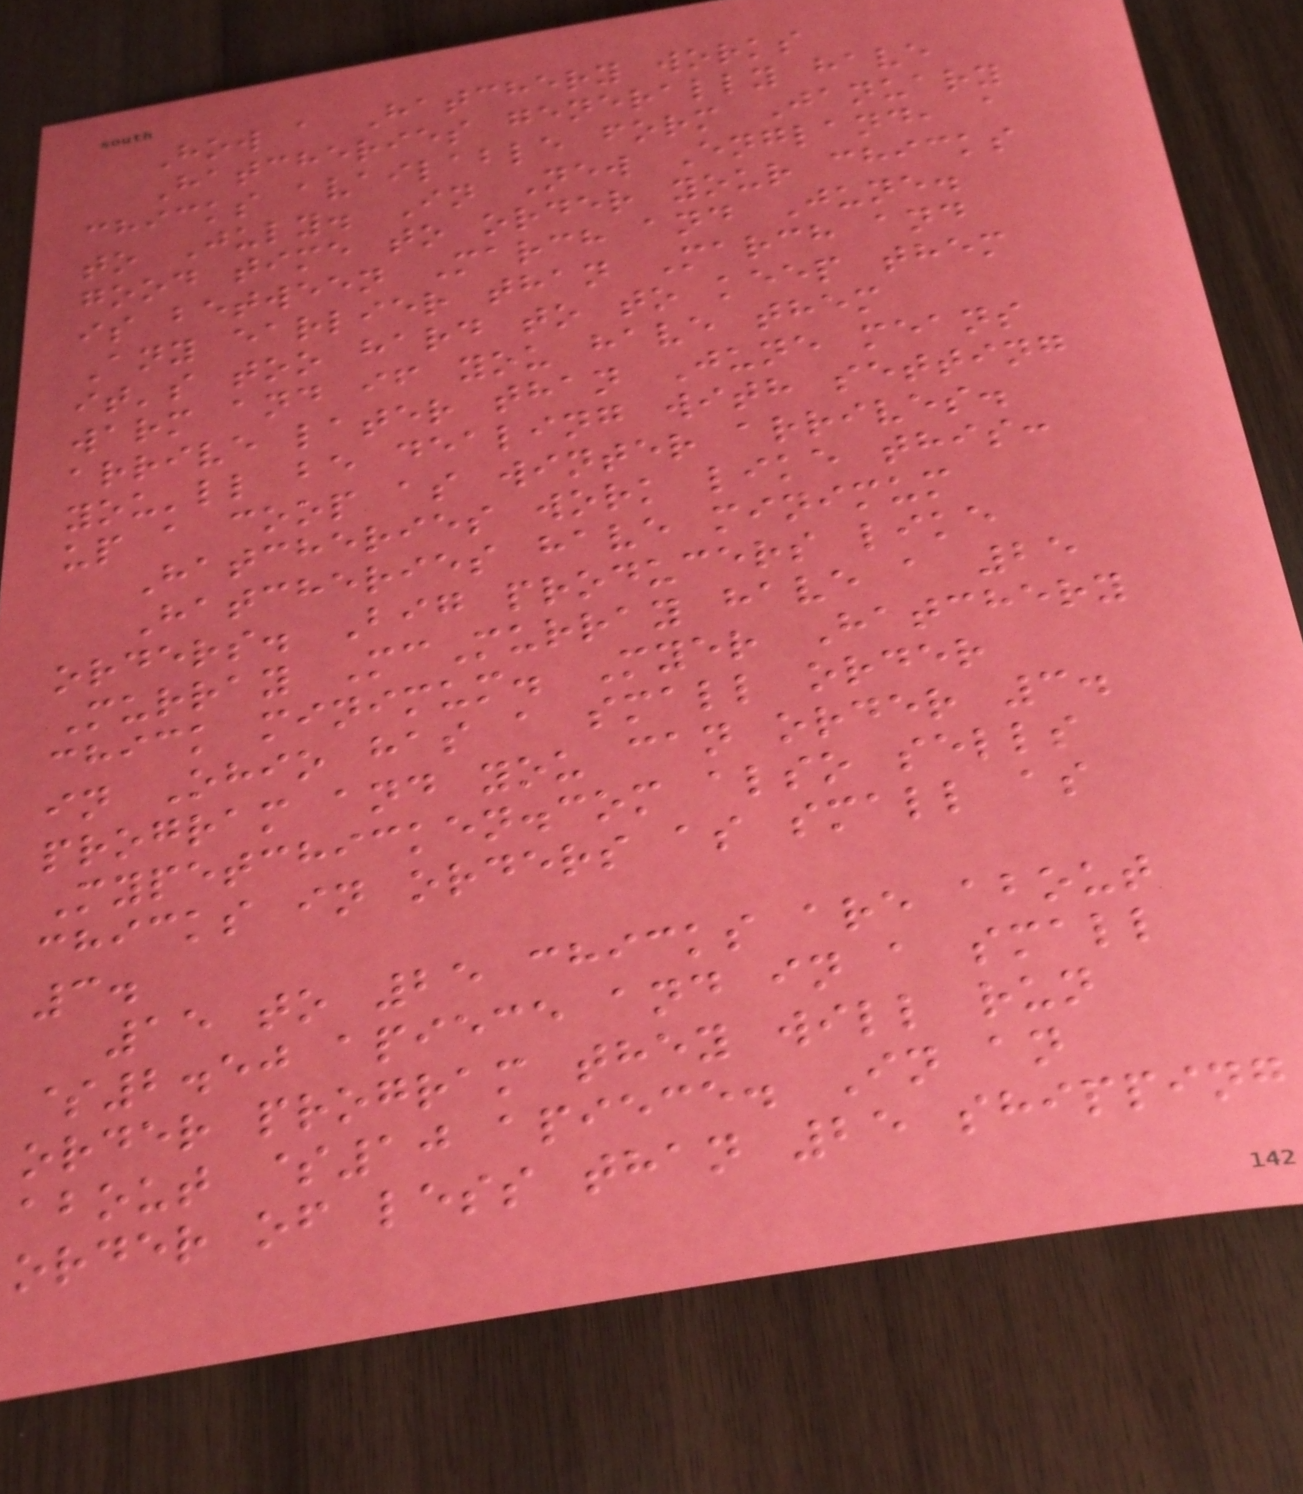How a Hatchery works
Hatcheries generally have
chicks available form January
to July. In New England, a
good time to order your chicks
is between March and June.
Any earlier than March and
it's too hard to to keep them
warm and if you have them
arrive later than June means
you'll be dealing with setting
up a coop as winter arrives.
Hatcheries work like this:
Hatcheries have minimum
orders. Big producers like
Murray McMurray have a 25
chick minimum. Myer Hatchery
in Ohio has a small order
program and you can order 3.
Mypetchicken.com also sells
chicks in orders as small as
3.
15 to 25 chicks are about
$2.50 apiece and in a small
order program they will run
about $10 apiece. In an
order of less than 25 shipping
